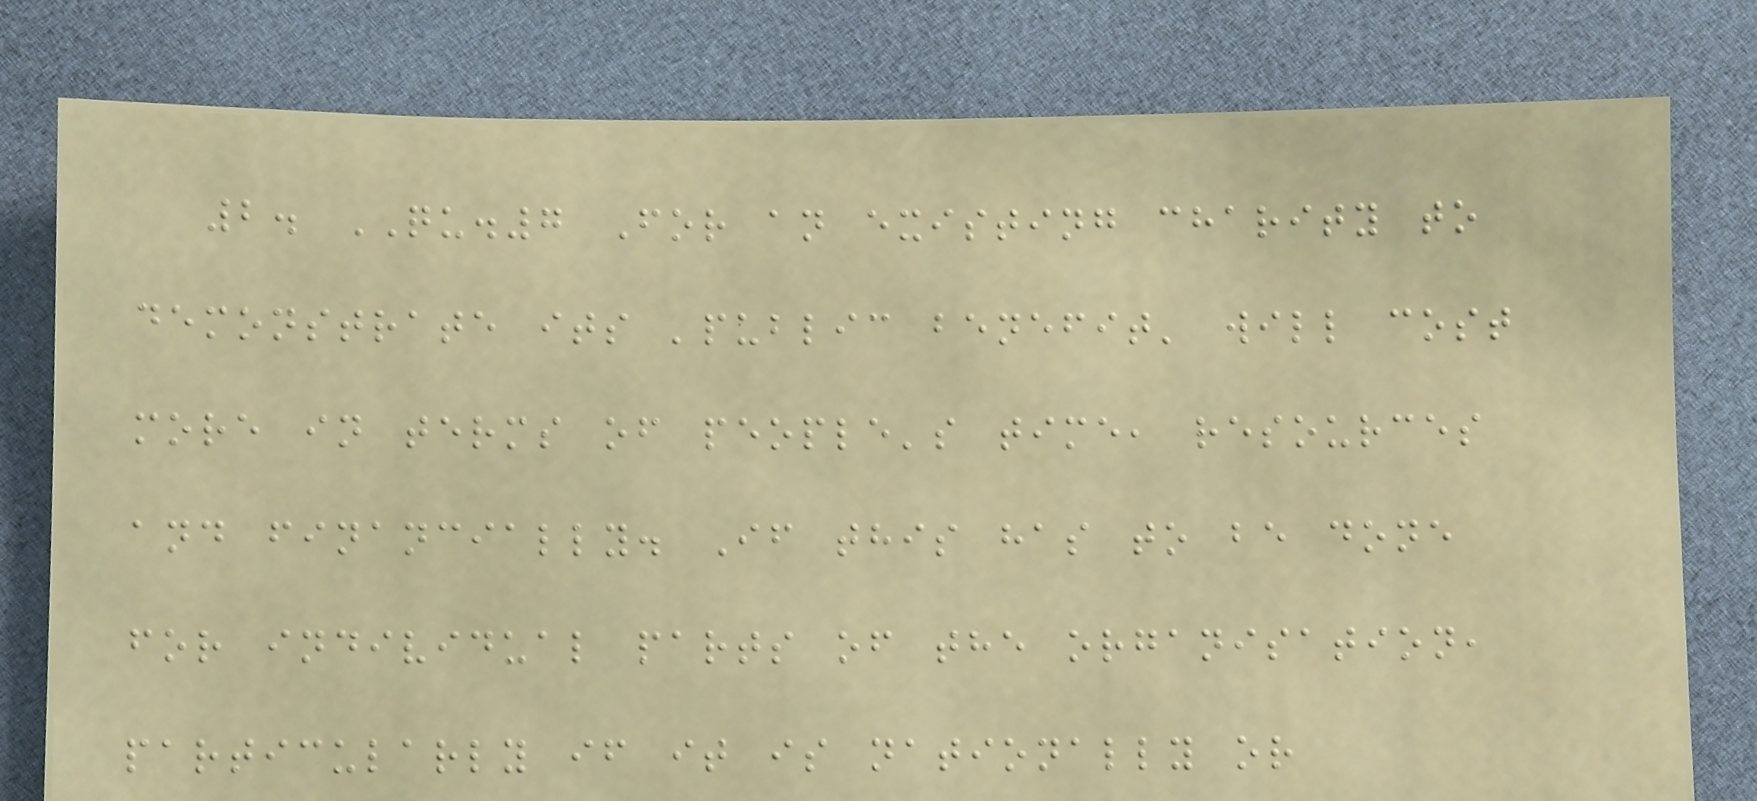2. QU.7 For an existing charity to
demonstrate its 'public benefit' will cost
more in terms of people's time, resources
and financially. If this has to be done
for individual parts of the organisation,
particularly if it is nationally or
